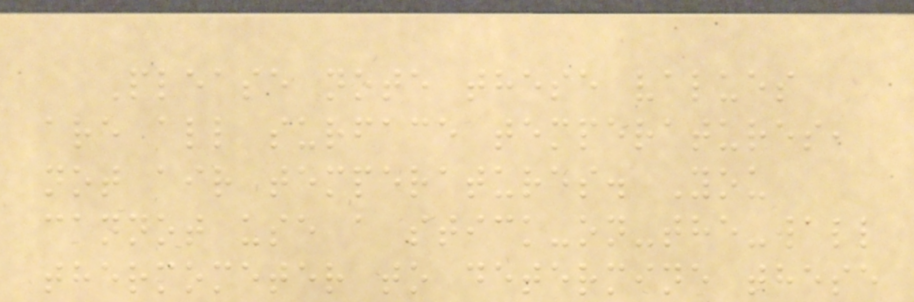Please note these values
are all surface temperatures,
not air temperatures. You
cannot use a stick-on-the-wall
thermometer to determine these
